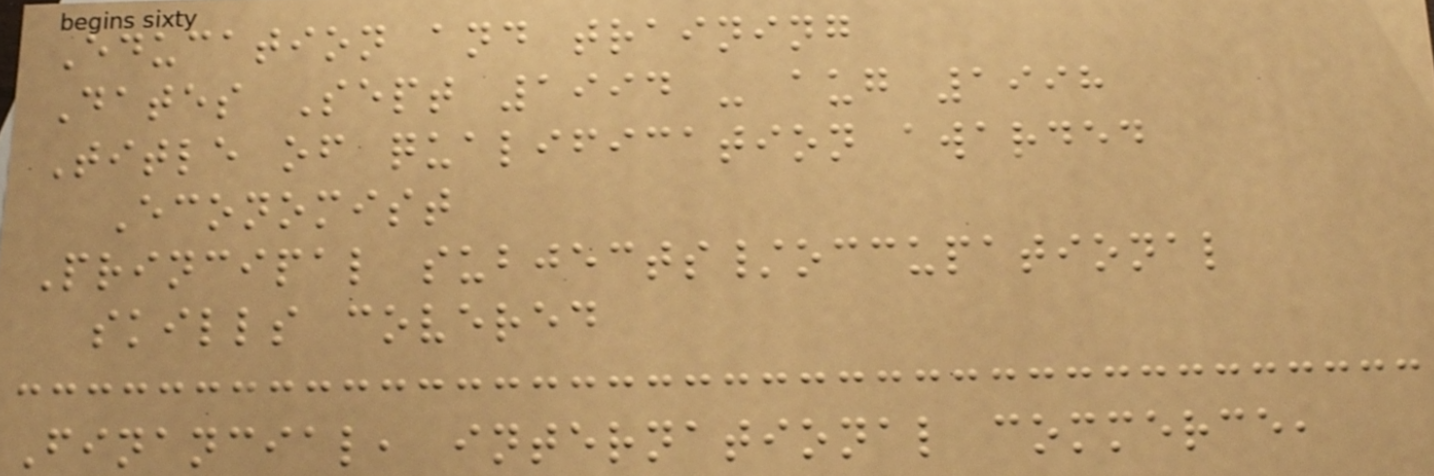Education and training
Dates Sept 1994 - aug 1998
Title of qualification awarded
Economist
Principal subjects/occupational
skills covered
Financial, international commerce,
